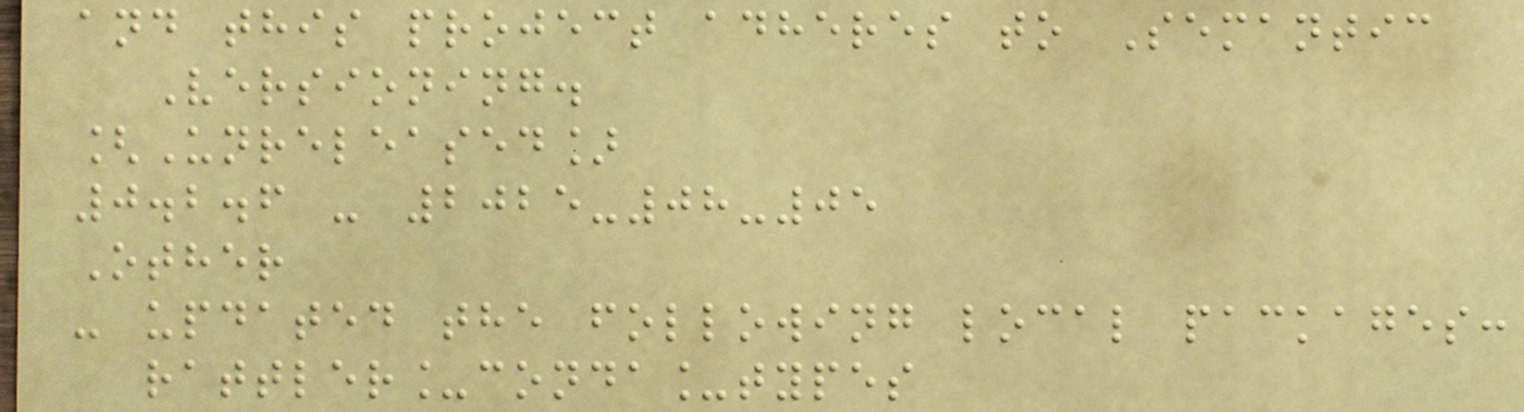and this project adheres to Semantic
Versioning.
[Unreleased]
0.2.6 - 2025-08-05
Other
- updated the following local packages:
rattler_conda_types
